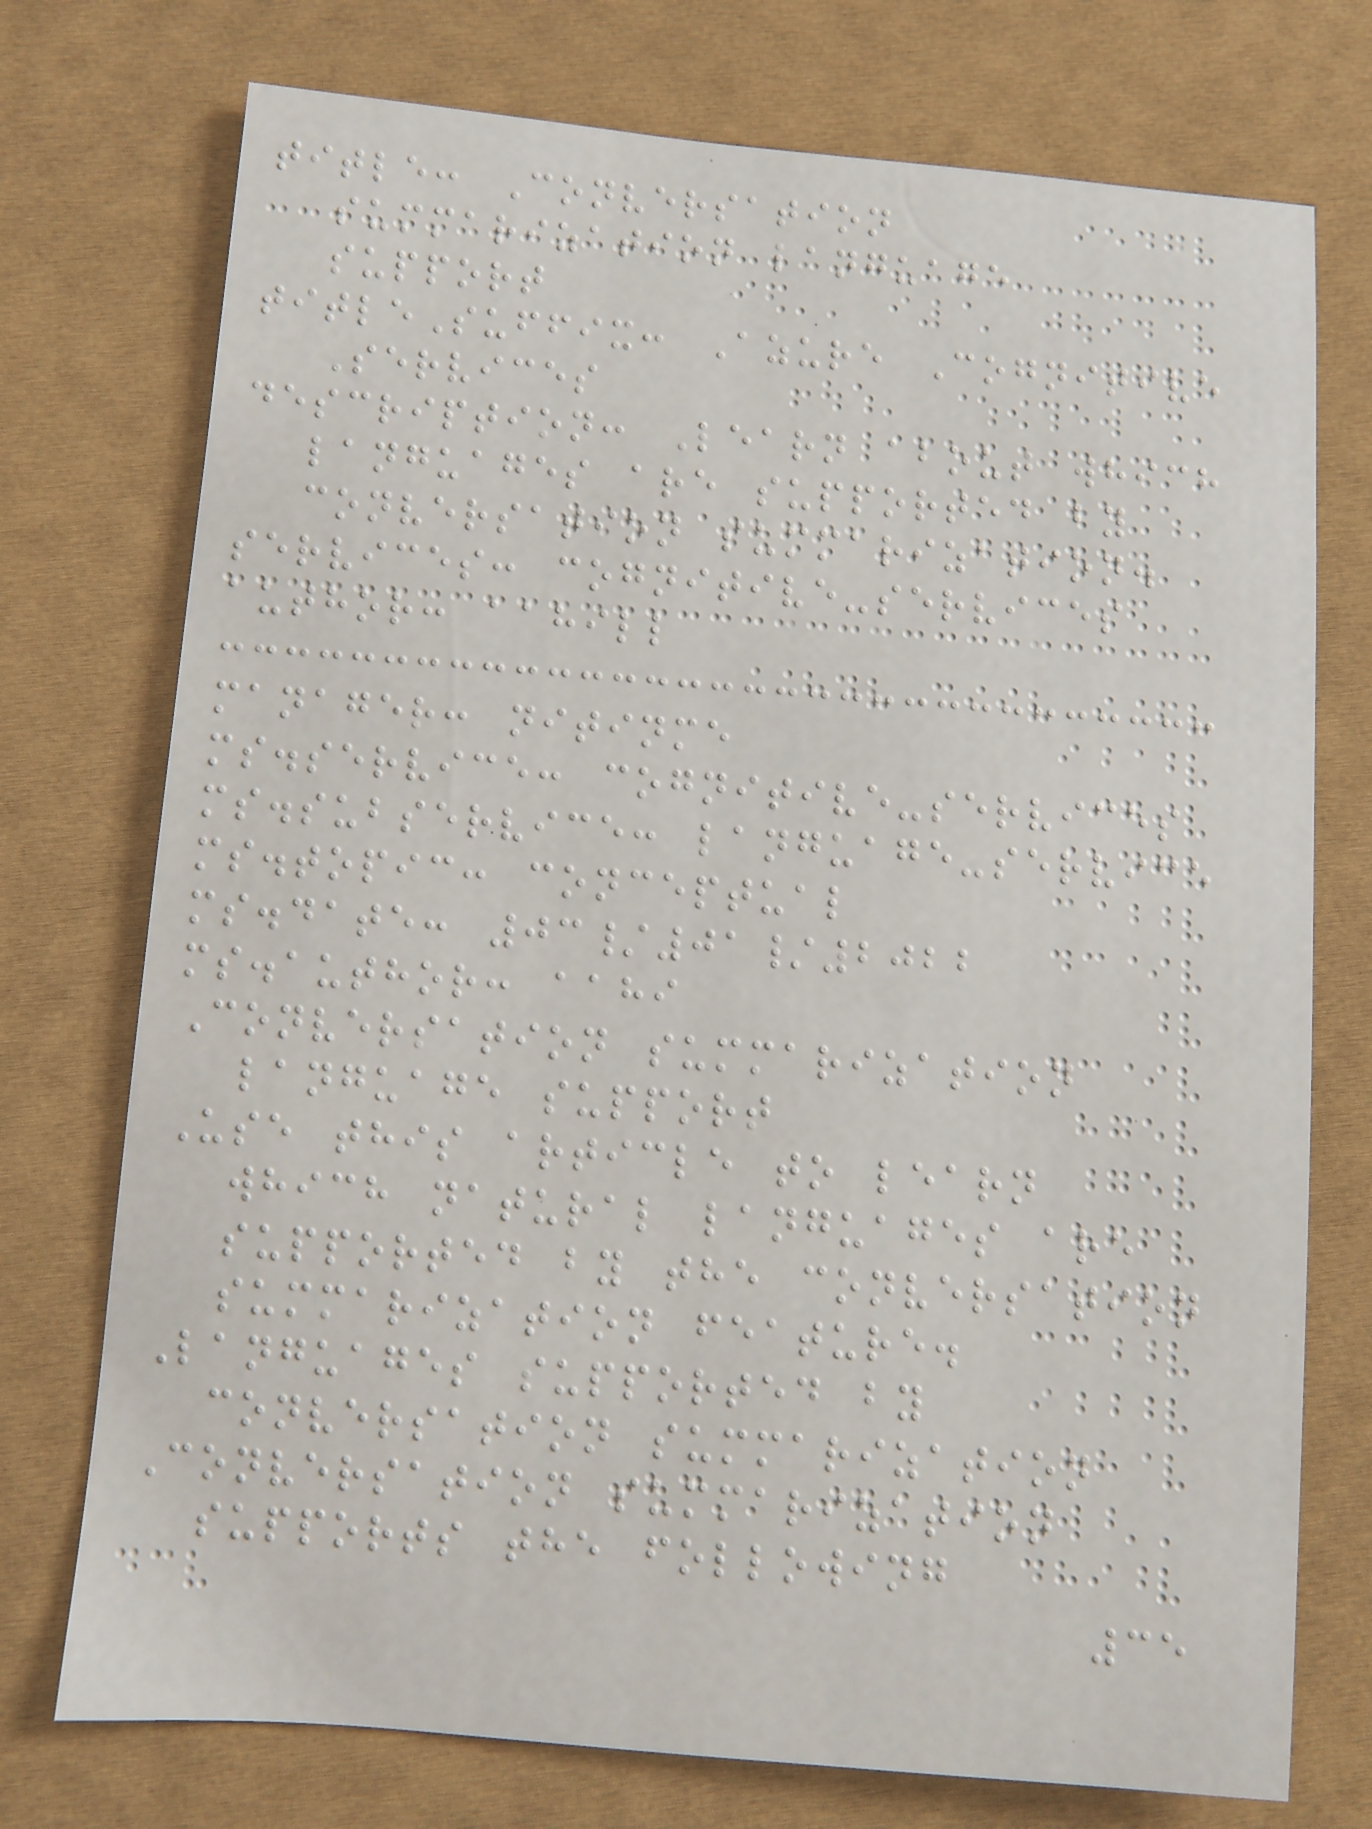title: Conversation
summarization language
support
titleSuffix: Azure Cognitive
Services
description: Learn about which
languages are supported by
conversation summarization.
services: cognitive-services
author: aahill
manager: nitinme
ms.service: cognitive-services
ms.subservice: language-service
ms.topic: conceptual
ms.date: 03/01/2022
ms.author: aahi
Conversation summarization
language support
Use this article to learn
which natural languages are
supported by the conversation
summarization feature.
Languages supported by
conversation summarization
Conversation summarization
supports the following
35
